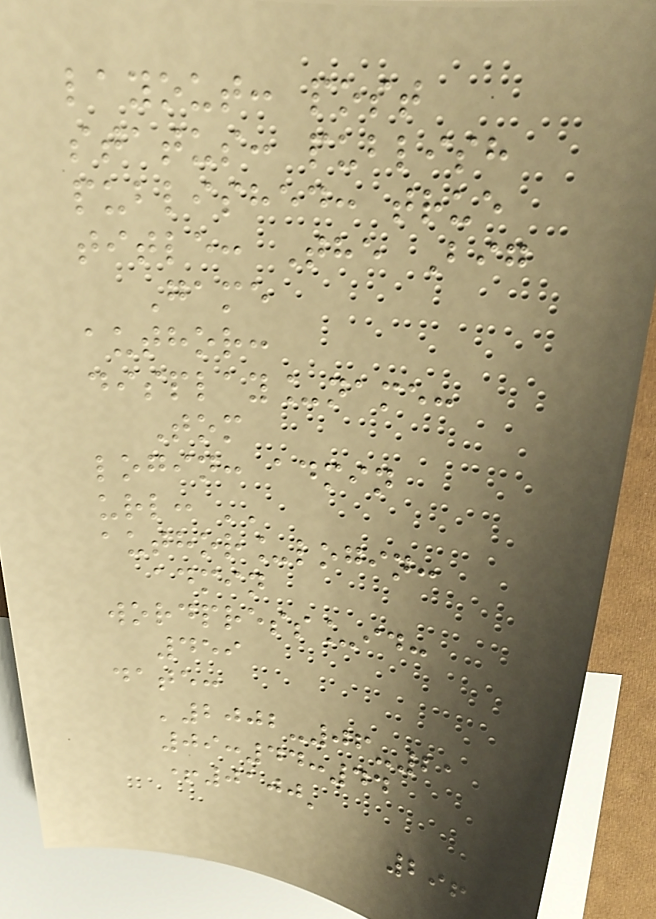layout: post
status: publish
published: true
title: The Big
Game
author:
display_name:
Tom
login: admin
url: ''
author_login:
admin
wordpress_id:
459
date:
'2002-06-21
09:44:44
+0100'
296
